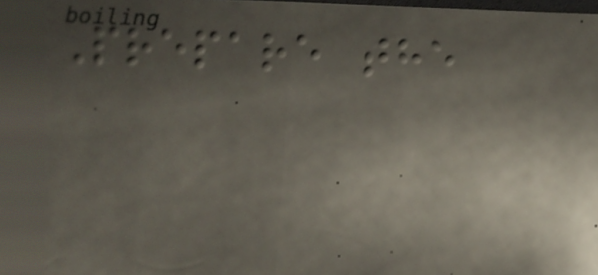Prepare the
